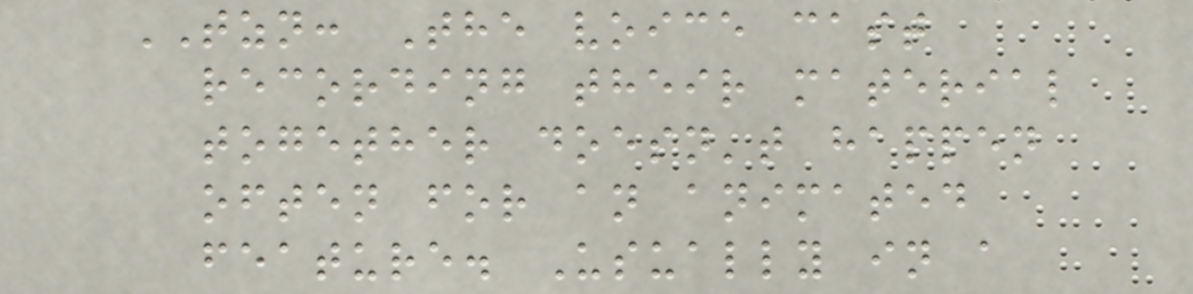TZN: The voice cast
recording their material
together doesn't happen
often for an animated
feature. Usually in a
